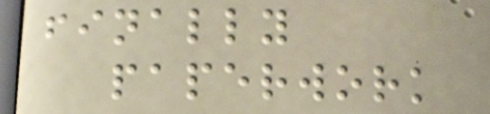finally
paperwork
